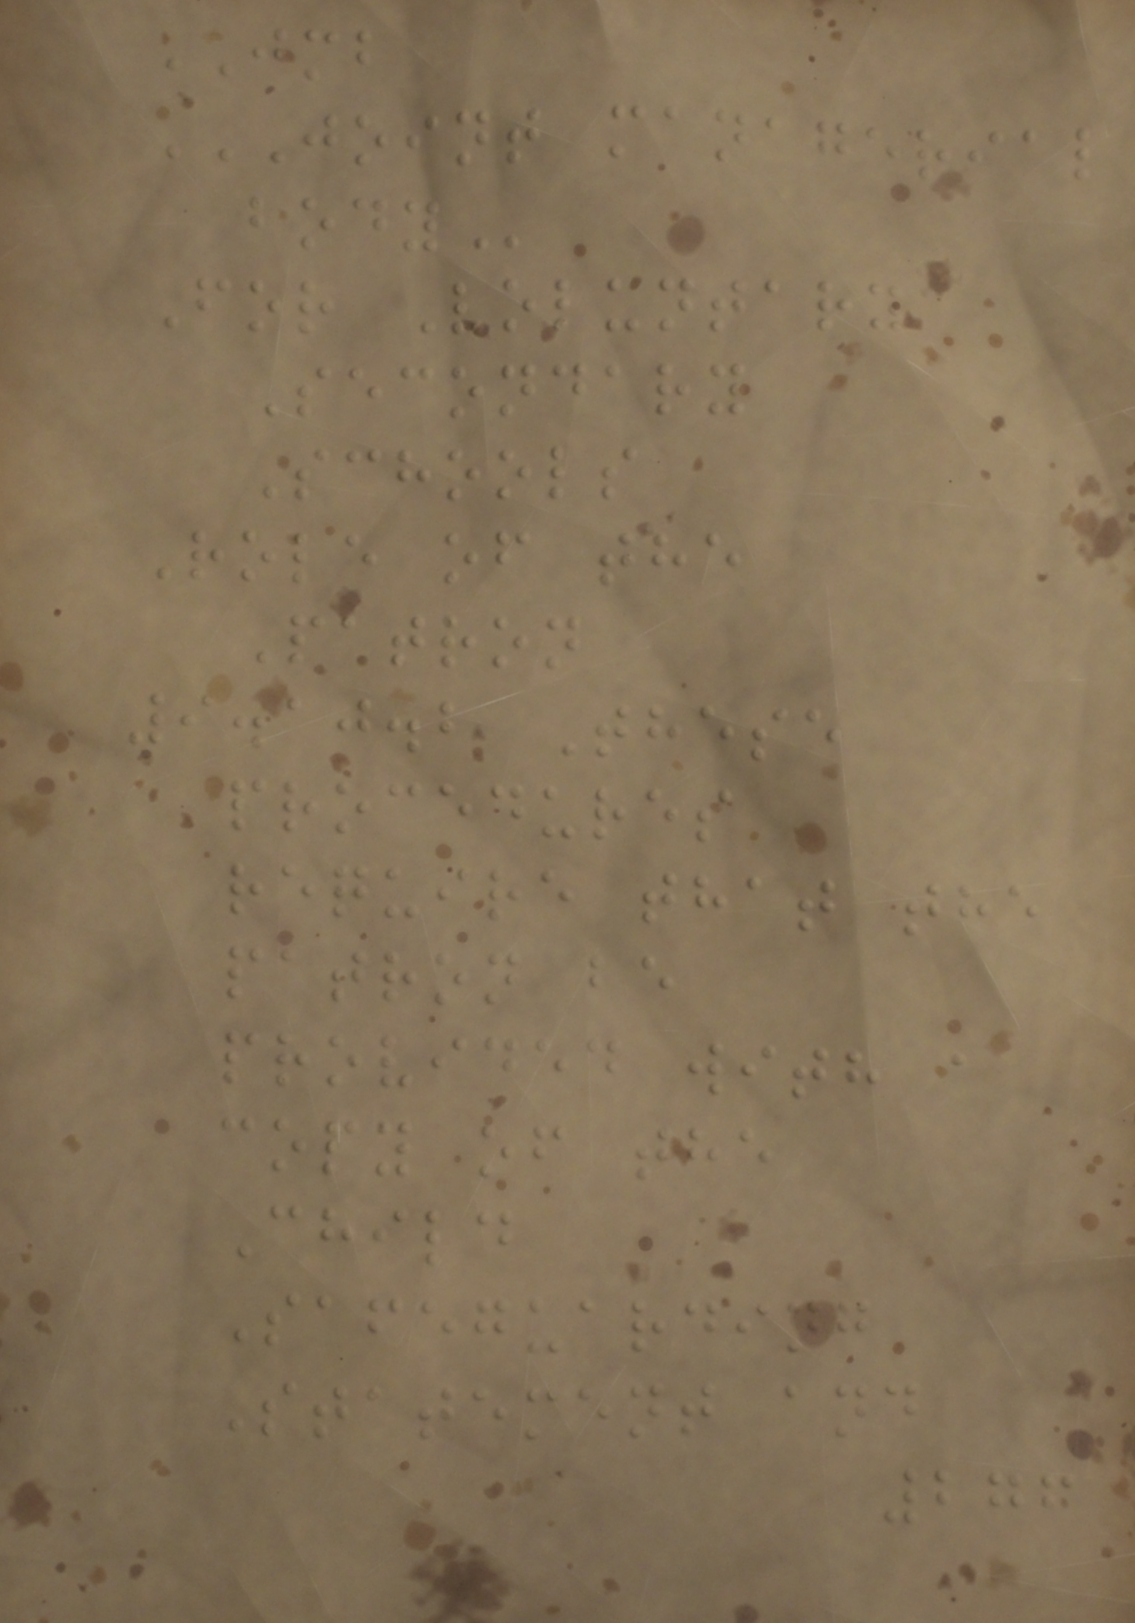JMB
JOINT MANAGERIAL
BODY
For Voluntary
Secondary
Schools
Role of the
Patron
9.10.2 These
procedures
require that the
patron be
provided with a
copy of the
Child
Safeguarding
Statement and
276
